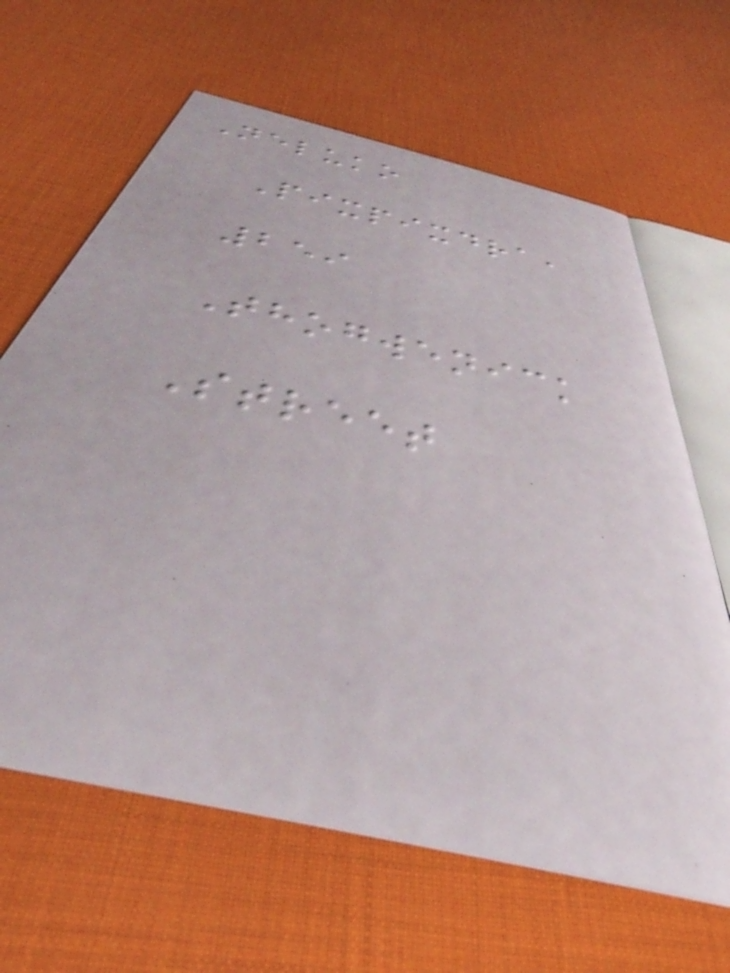Neluko
Pixpixdra,
259
Thogwenick
Street
